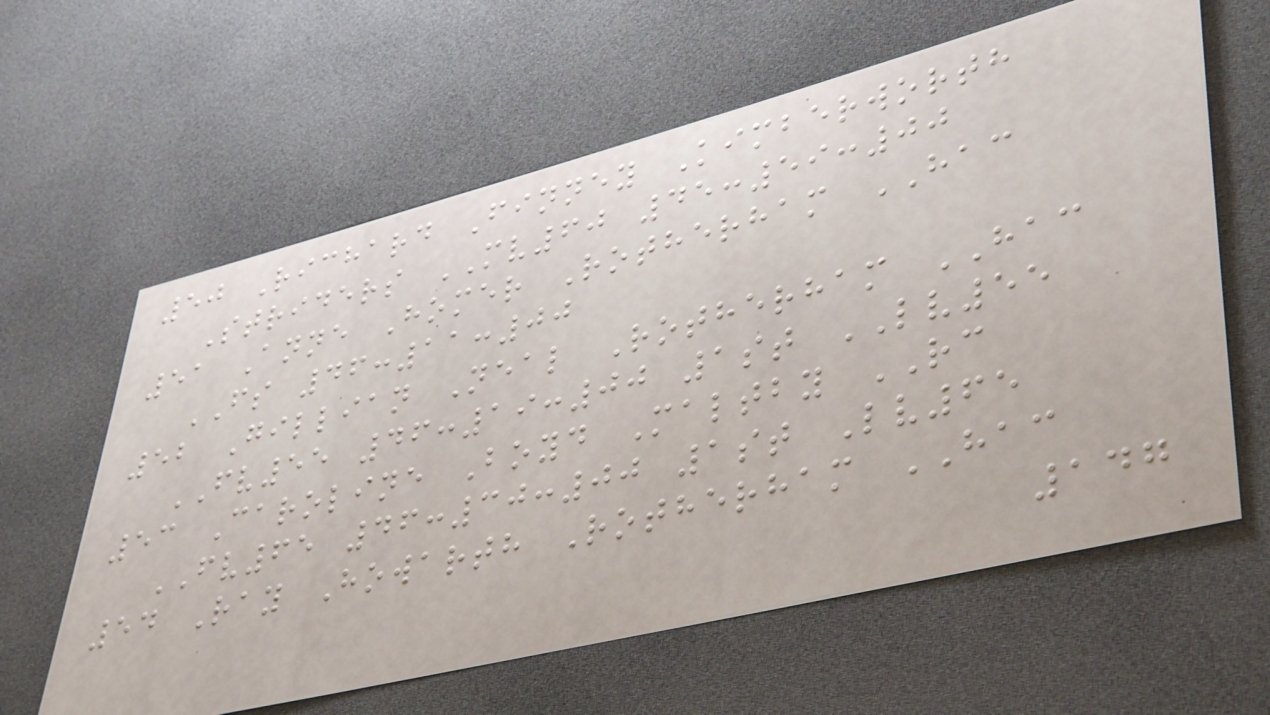50 Richard Finney Kimberworth
Striders MV60 45:59:00
51 Anne Homer Rotherham HAC
FS 46:11:00
52 Gillian Neal Rotherham HAC
FV55 46:19:00 1st LV55
53 Caroline Boyd Maltby RC
FV65 46:30:00 1st Lv65
54 Ray Howarth Rotherham HAC
147
